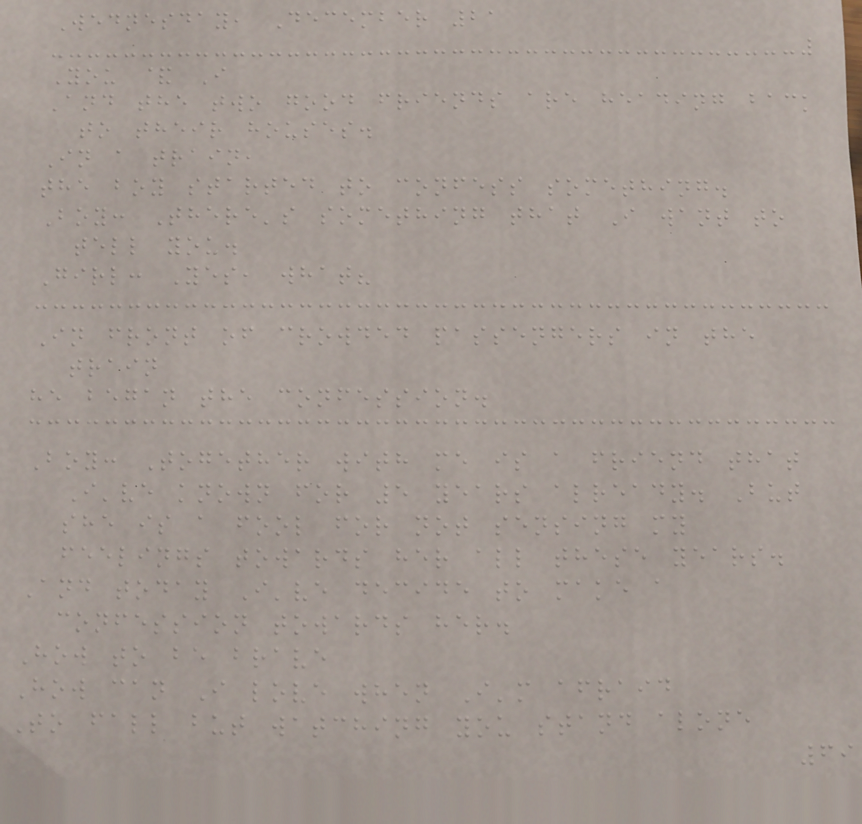Wednesday, December 21
You & I
And the two good friends are heading back
to their houses.
In a train,
the boy started to confess something.
Boy: There's something that I want to
tell you.
Girl: Yes, what?
In front of crowded passengers in the
train
he began the confession.
Boy: Together with me is a friend that
I've known for 5 years already. But
she is a fool for not sensing my
feelings towards her all these years.
And today I've decide to make a
confession towards her.
How to be brave
How can I love when I'm afraid
To fall but watching you stand alone
69
